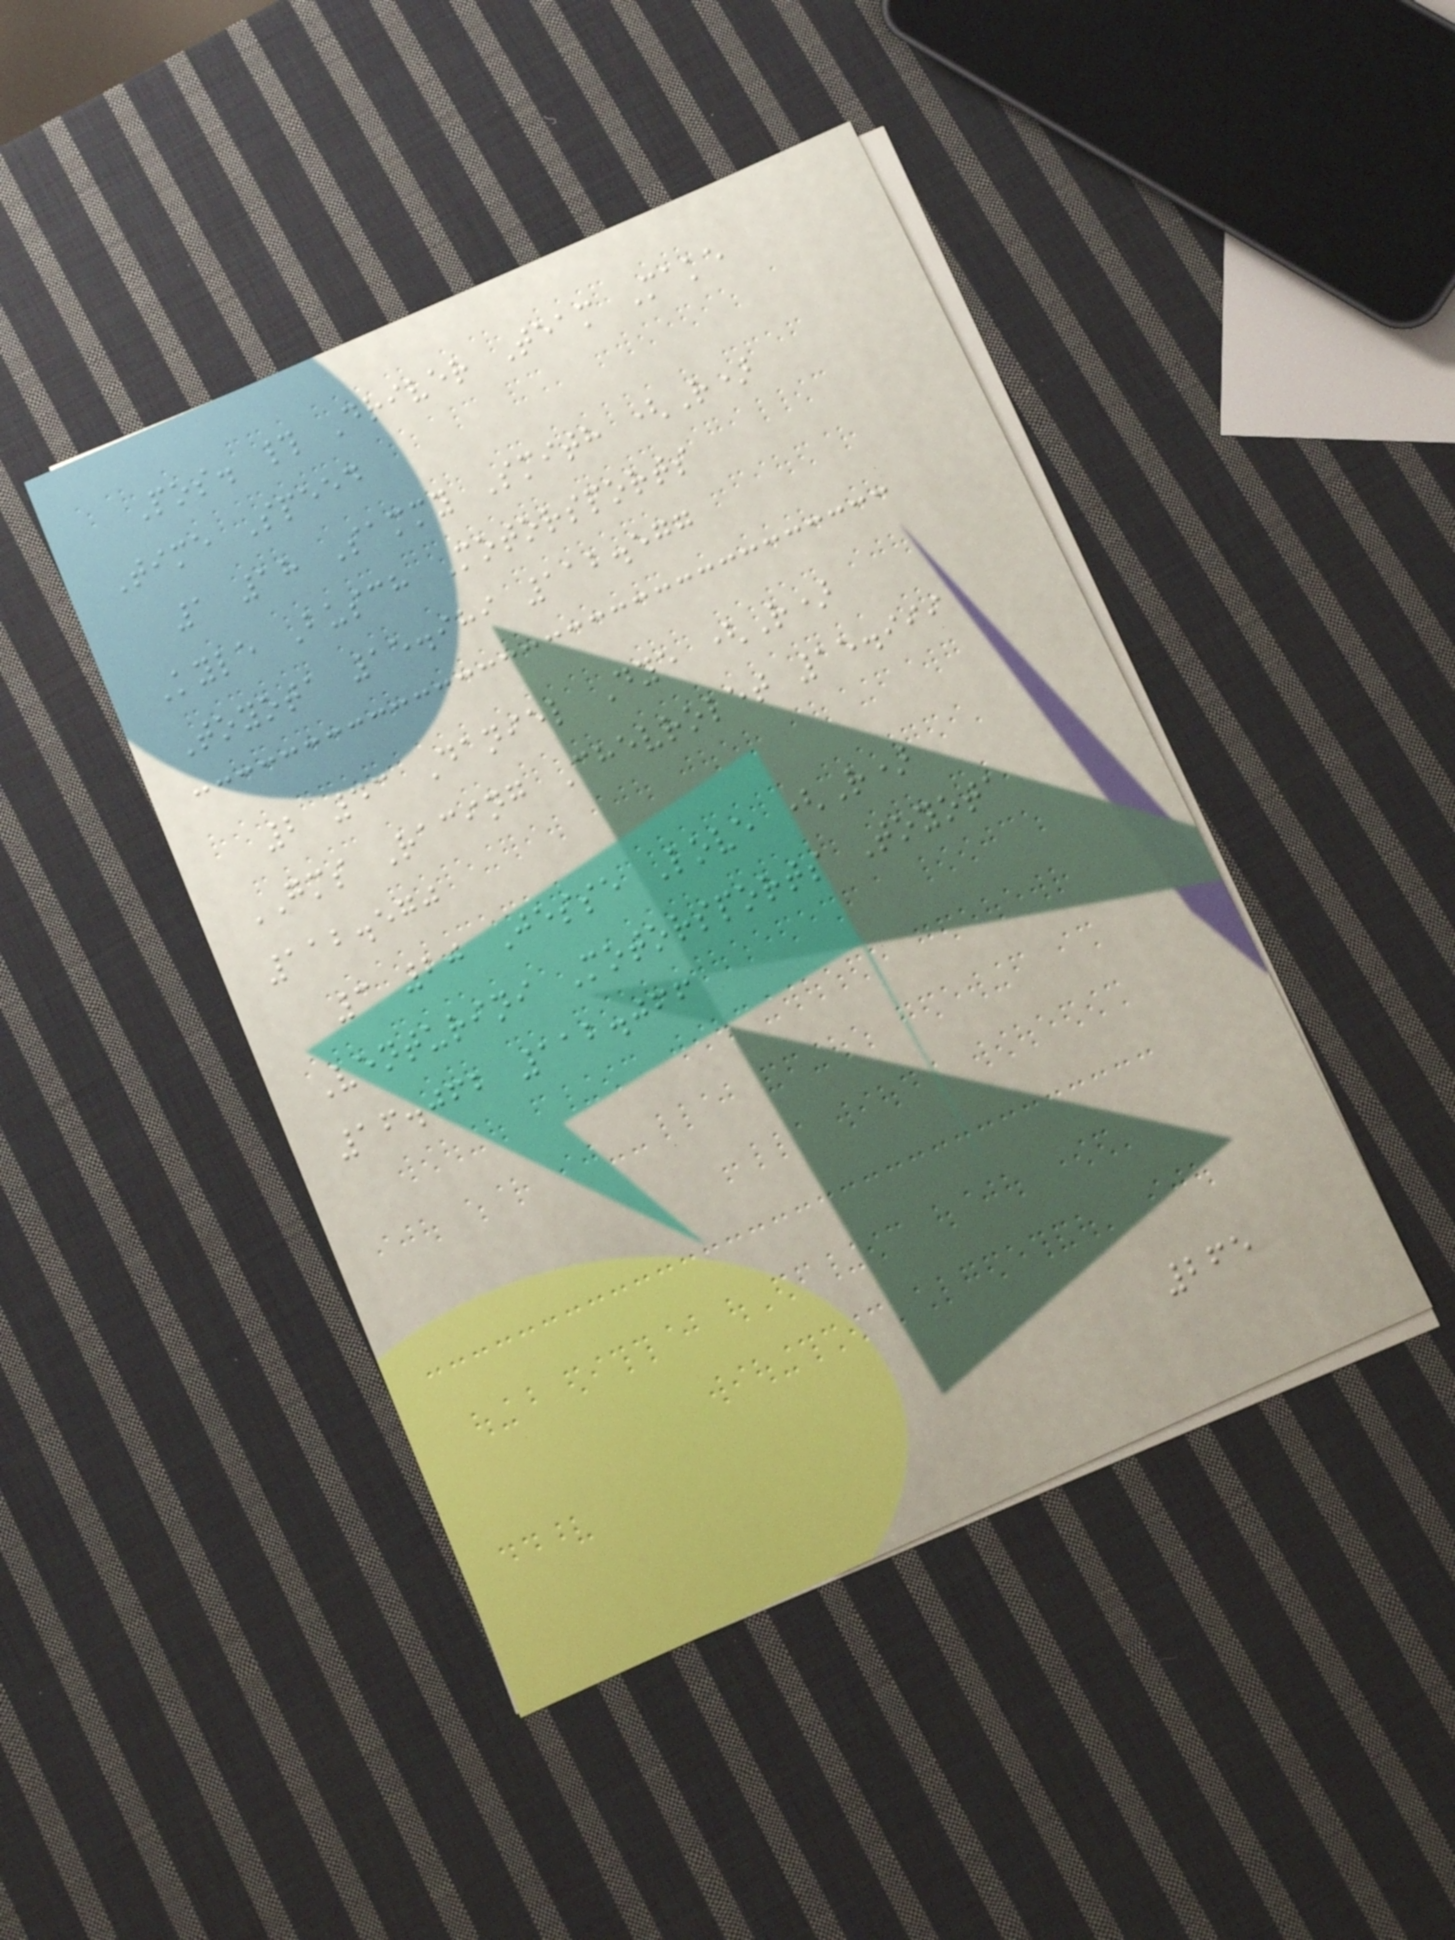Pos. # Driver Team Make
Time Speed
1 18 Sammy Smith (R)
Kyle Busch Motorsports
Toyota 15.989 112.577
2 43 Daniel Dye (R)
GMS Racing Chevrolet 15.999
112.570
3 20 Jesse Love (R)
Venturini Motorsports Toyota
16.062 112.066
265
